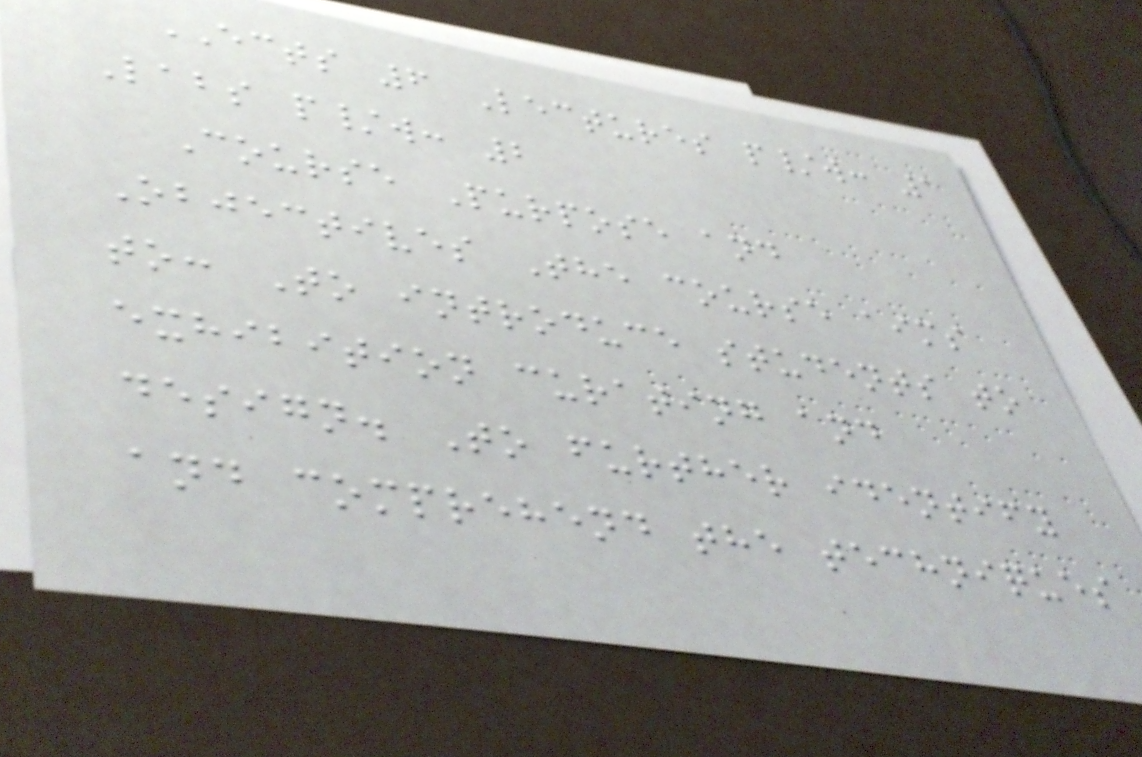ECTS 6 Lectures p/w: 1
Labs p/w: 2
Course Purpose and
Objectives The course aims
to: To introduce students to
exhibition curating and
design. To further identify
and comprehend the techniques
